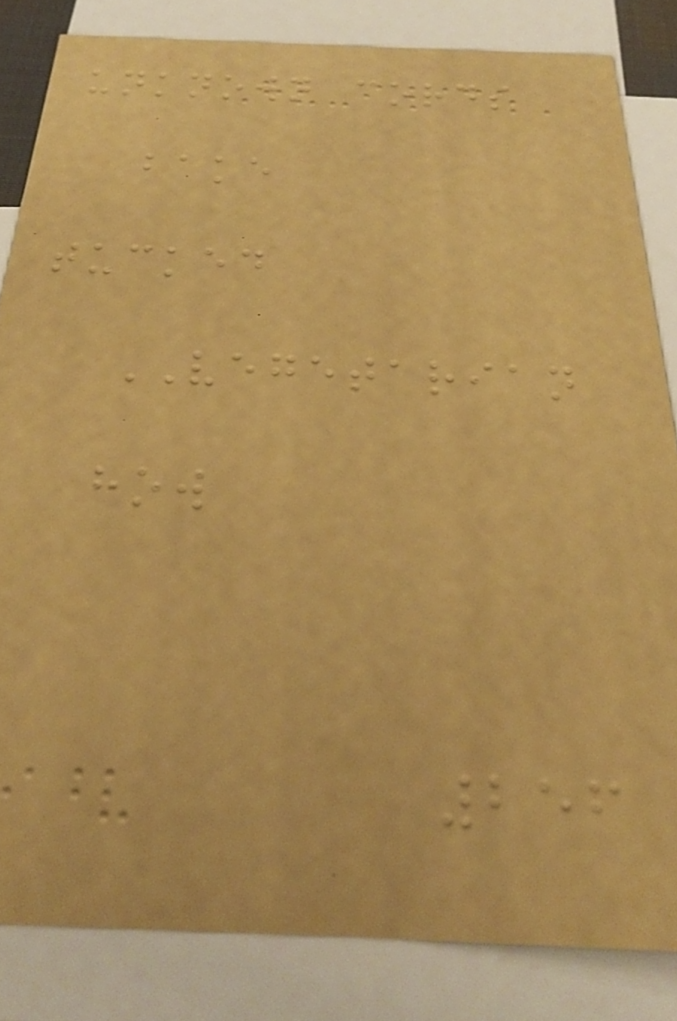unknown cords
bake
tucked
VEGETARIAN
how
256
